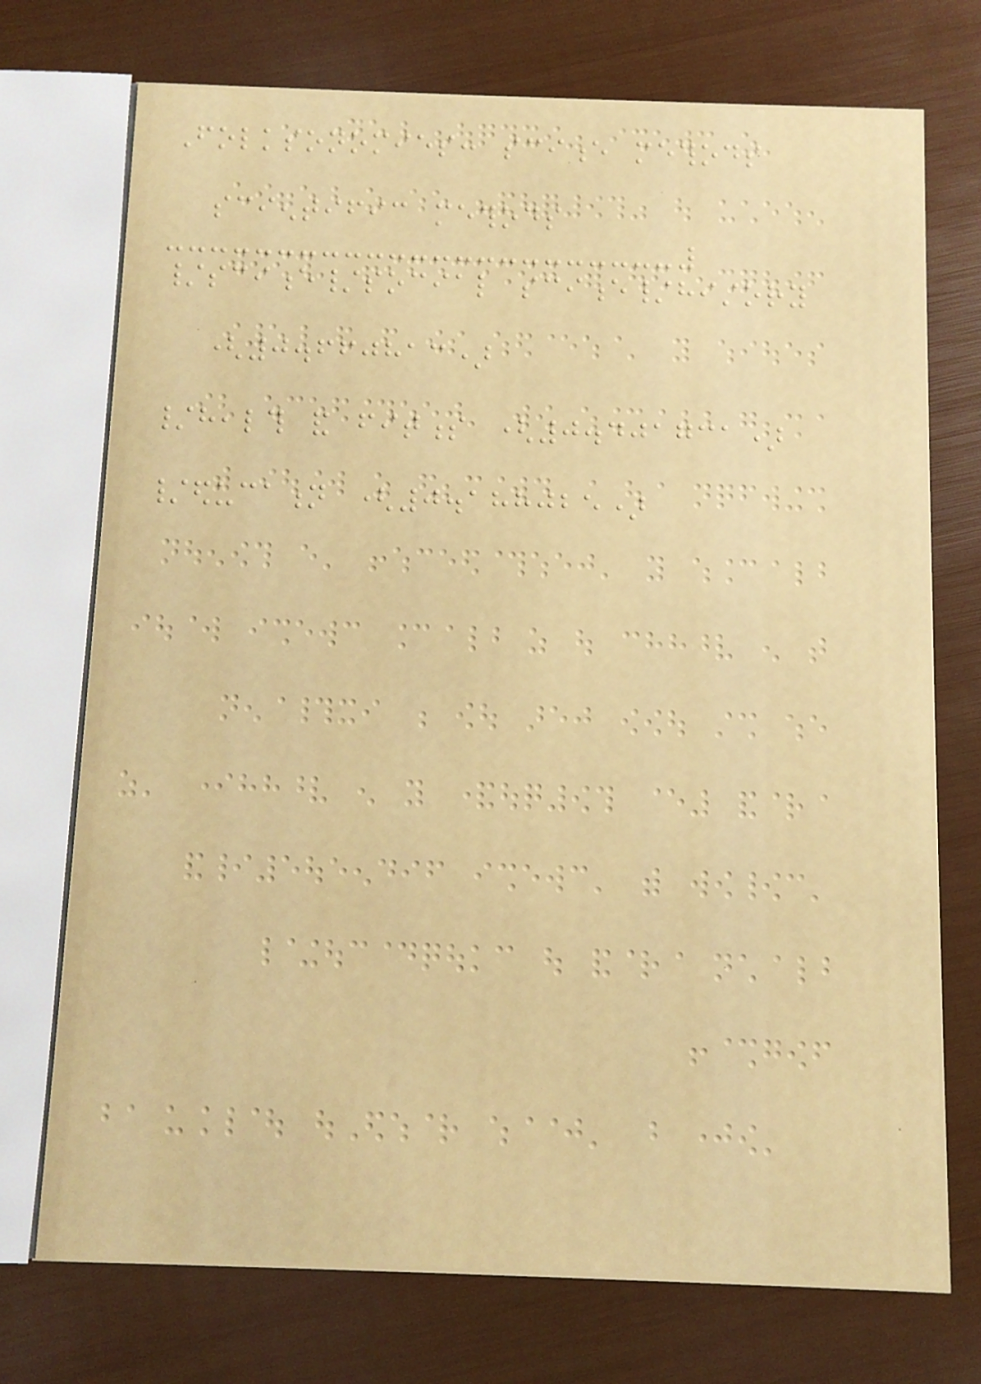Folksonomies: science methods
scientific methods
/science/social science/history
(0.660813)
/health and fitness (0.401731)
/education (0.188025)
